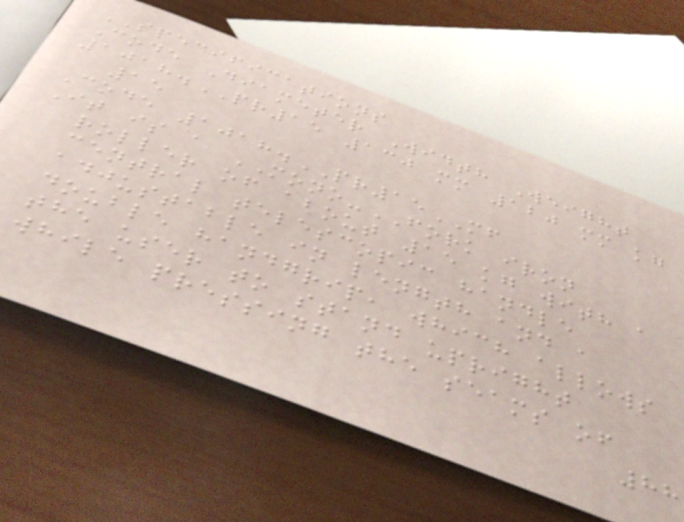SPECIFICATIONS
Code Diameter Width Weight
1018.PR15 130 mm 120 mm kg
15
Code 1018.PR15MF
It is a MONO-FORK iron
roller of about 15 kg with a
central telescopic handle
adjustable in length and a
double handgrip, which allows
the user to stand upright
while pressing the seams of
88
